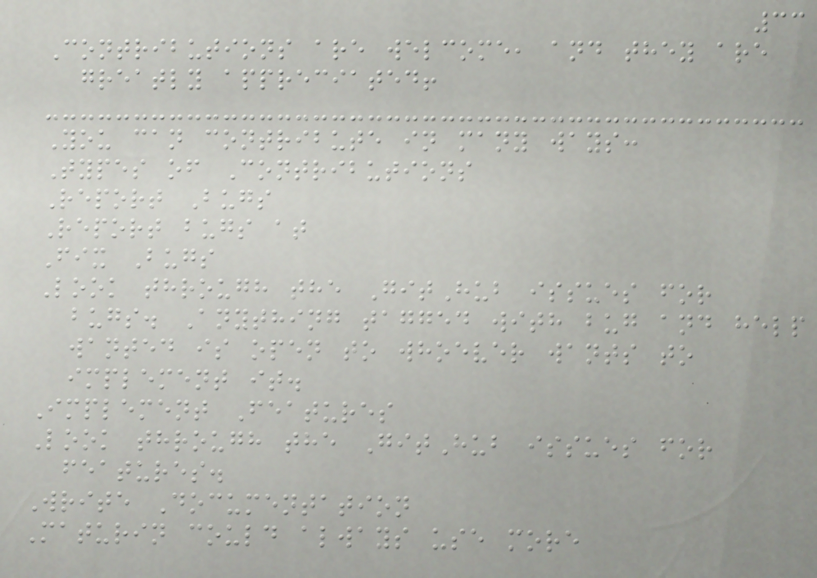33
Contributions are welcome, and they are
greatly appreciated!
You can contribute in many ways:
Types of Contributions
Report Bugs
Report bugs at
Fix Bugs
Look through the GitHub issues for
bugs. Anything tagged with bug and help
wanted is open to whoever wants to
implement it.
Implement Features
Look through the GitHub issues for
features.
Write Documentation
Maturin could always use more
